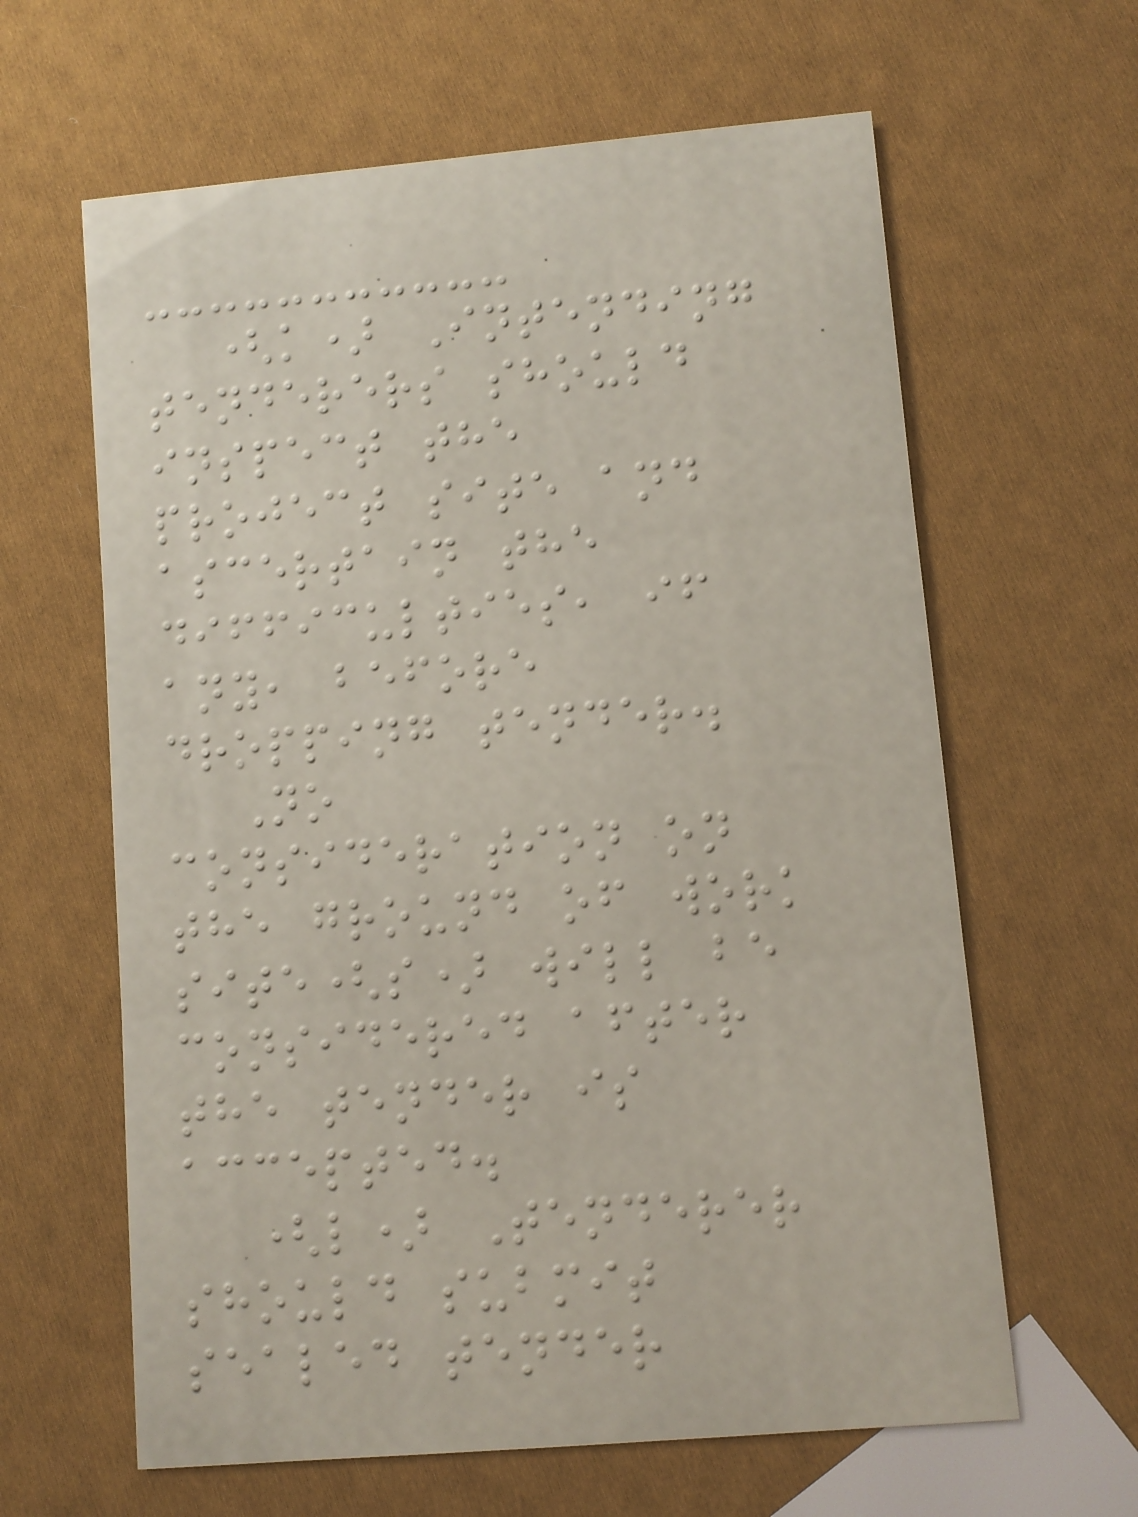(k) Intending
tenderers should
inspect the
project site and
ascertain the
difficulties, if
any, before
dropping tender.
No
consideration on
the ground of work
site(s) will be
considered after
the tender is
accepted.
(l) Tenderer
should submit
sealed tender
